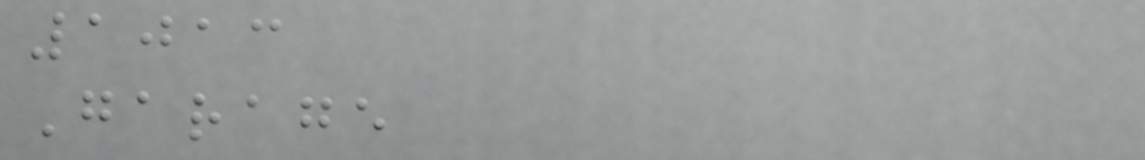1013
Garage
